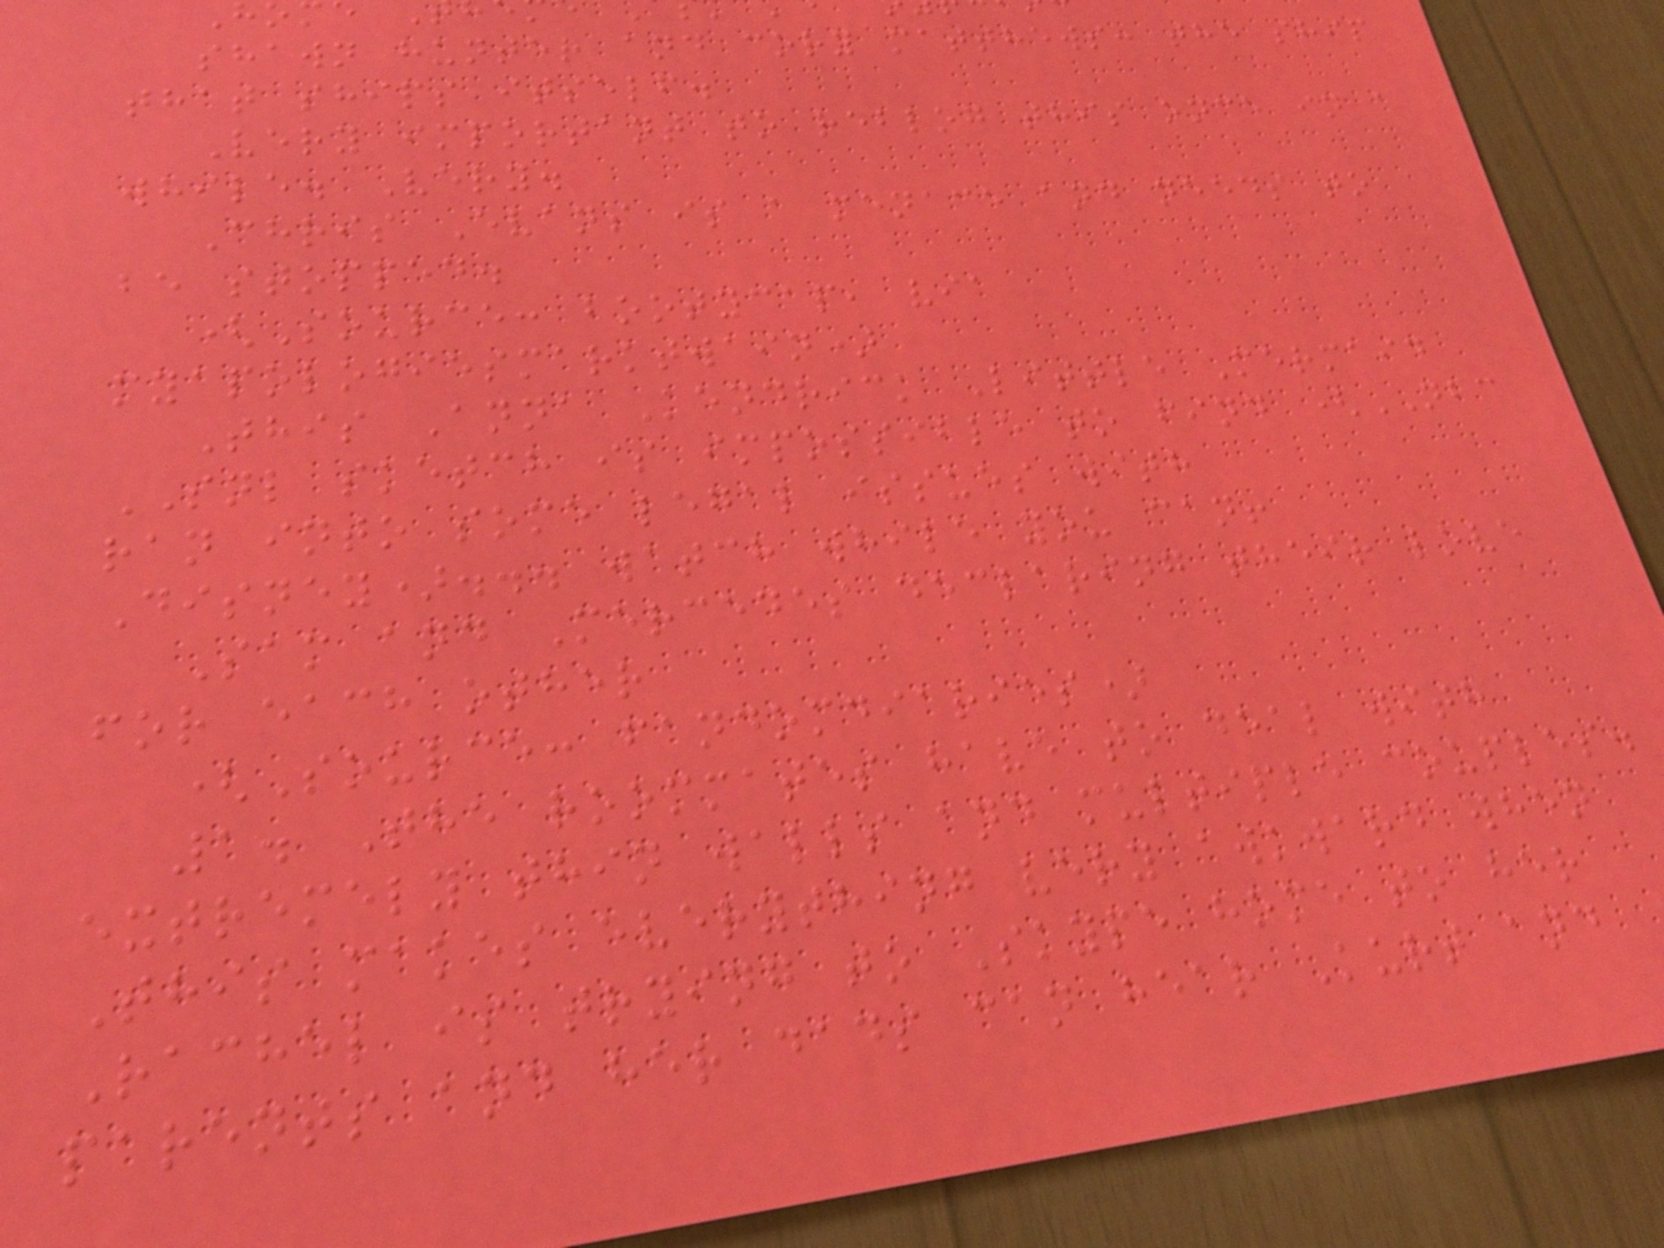shawn hunter and cory matthews: the ship
that ships itself.
Very important to reblog this once in a
while. Very.
Chris Evans is a menace and needs to
be stopped.
(Source: bootycap, via
myapologiesmarktwain)
This Anna Kendrick Little Mermaid
SNL sketch is impossible to find (NBC
ran into some legal issues with
Disney)... watch while you can!
Sam and Mercedes declaring their love
for each other
(Source: fandomdiaries)
1. The roommates have to deal with
extremely thin walls and multiple couples.
This makes everything very awkward when
Rachel is trying to Skype home to her
parents and her dads can hear Kurt and
